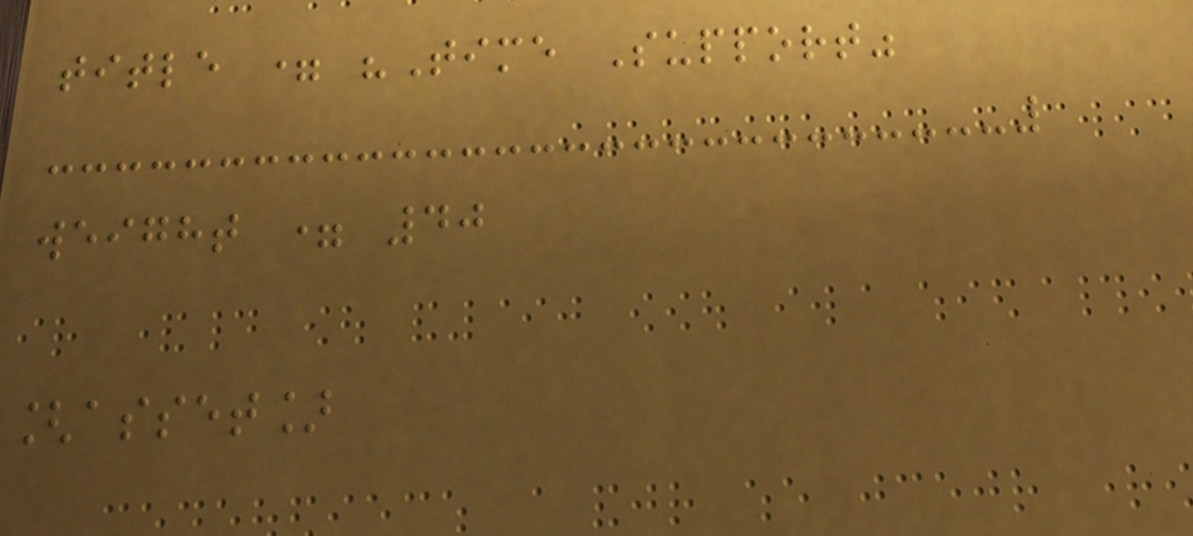title = "Time Support"
weight = 40
[asset]
